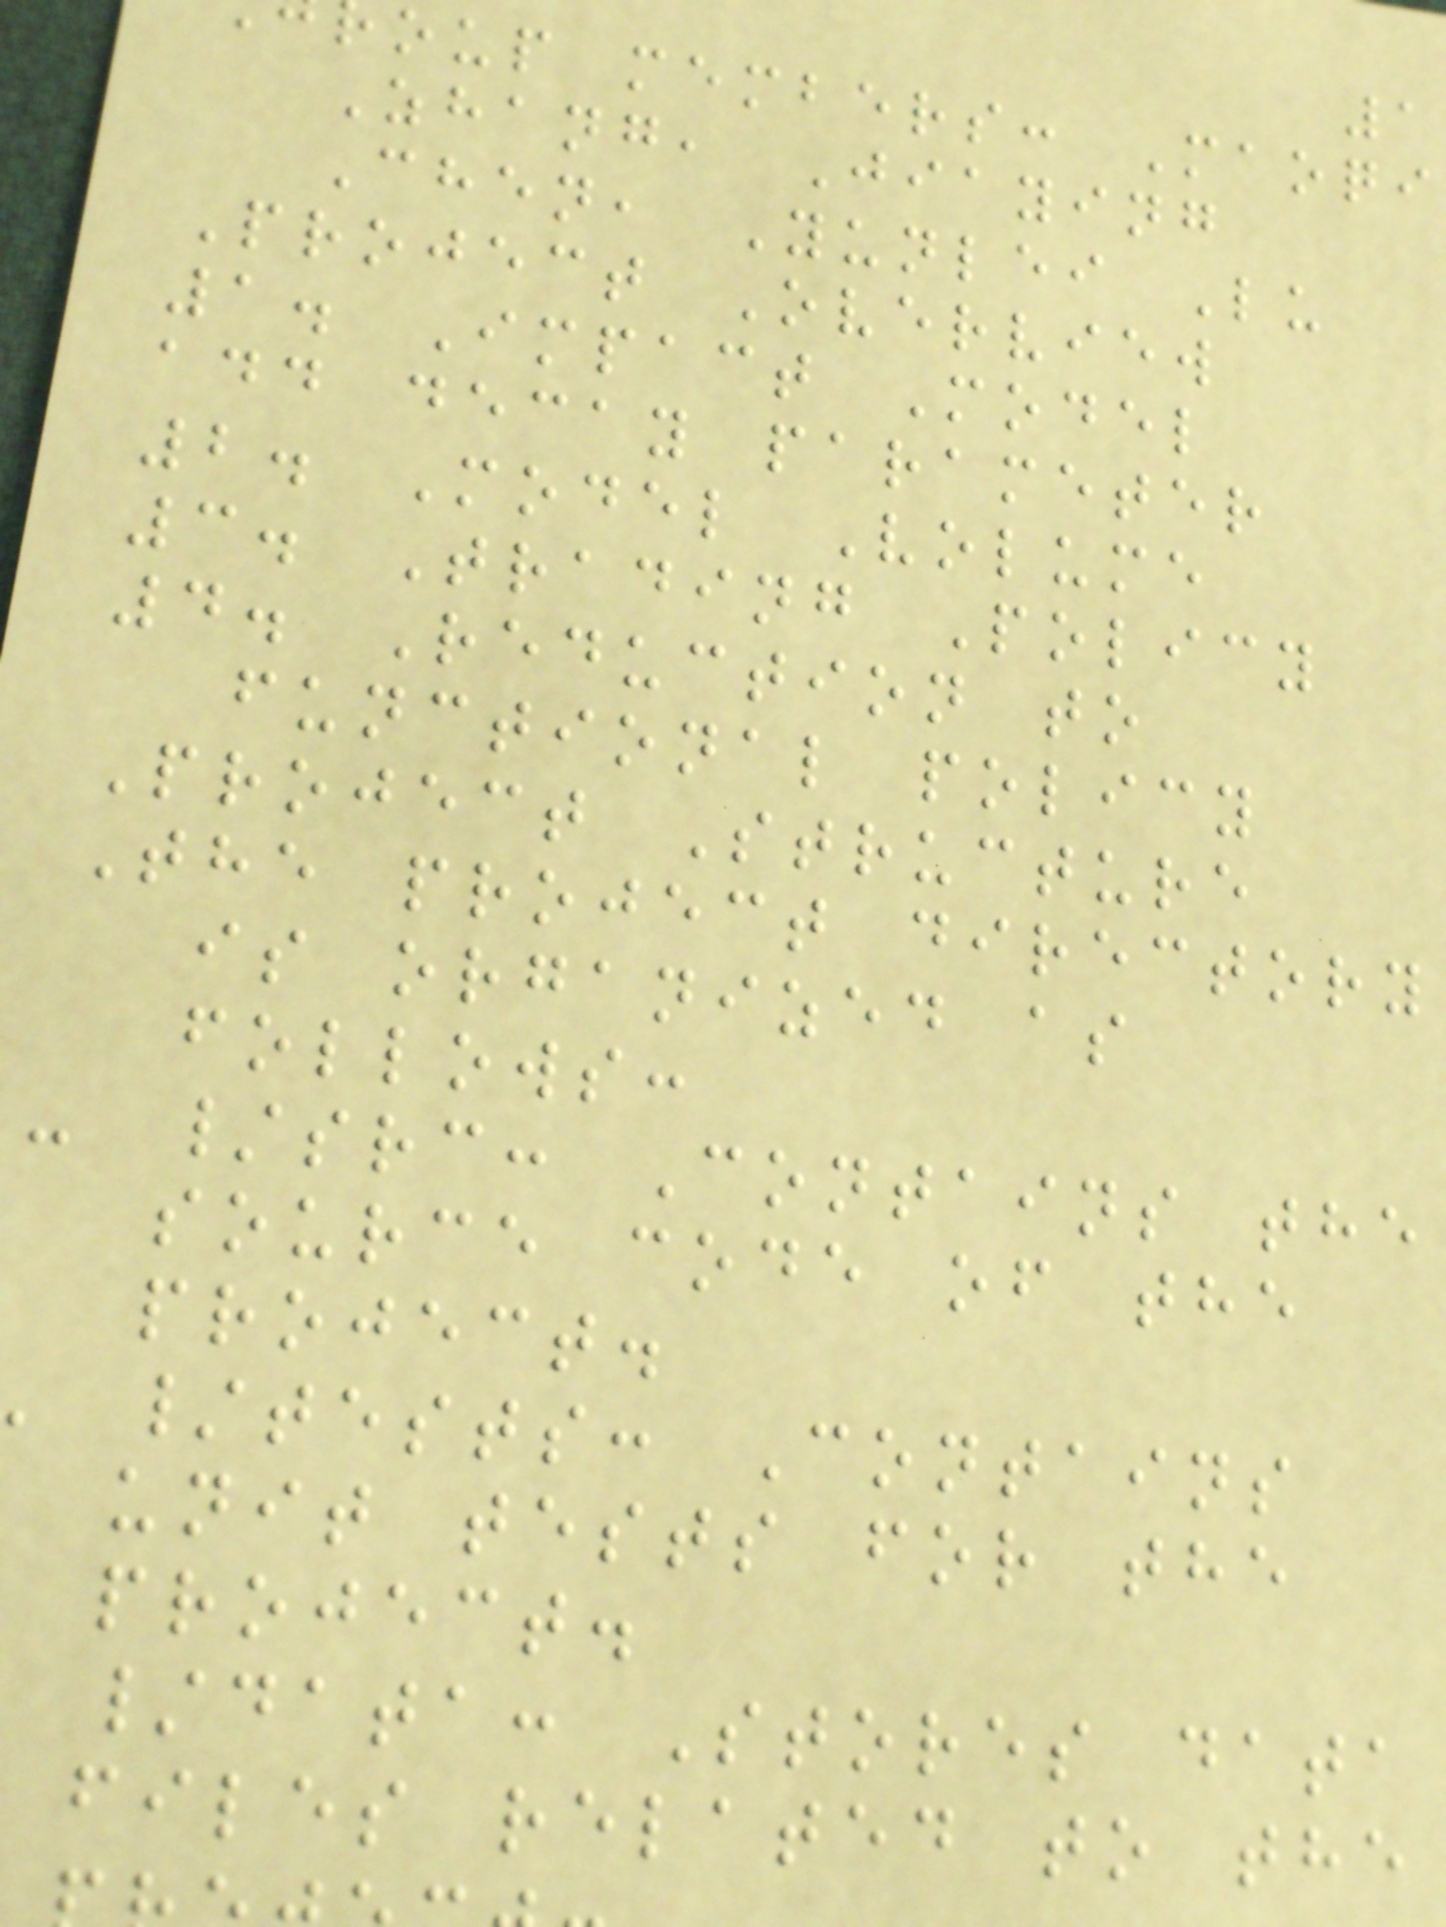oup members: Maoqi
Zhang, Jiaying
Chen, Yunlei Lu
Project Overview
1. Impact Model
add decay parameter
2. Model Volume
3. Trading Policy
4. Reduction to
functional policy
Project Structure
The project directory
is organized as
follows:
- /src: Contains the
source code of the
project.
/tests: Contains
unit tests for the
project.
/data: Stores data
files related to the
